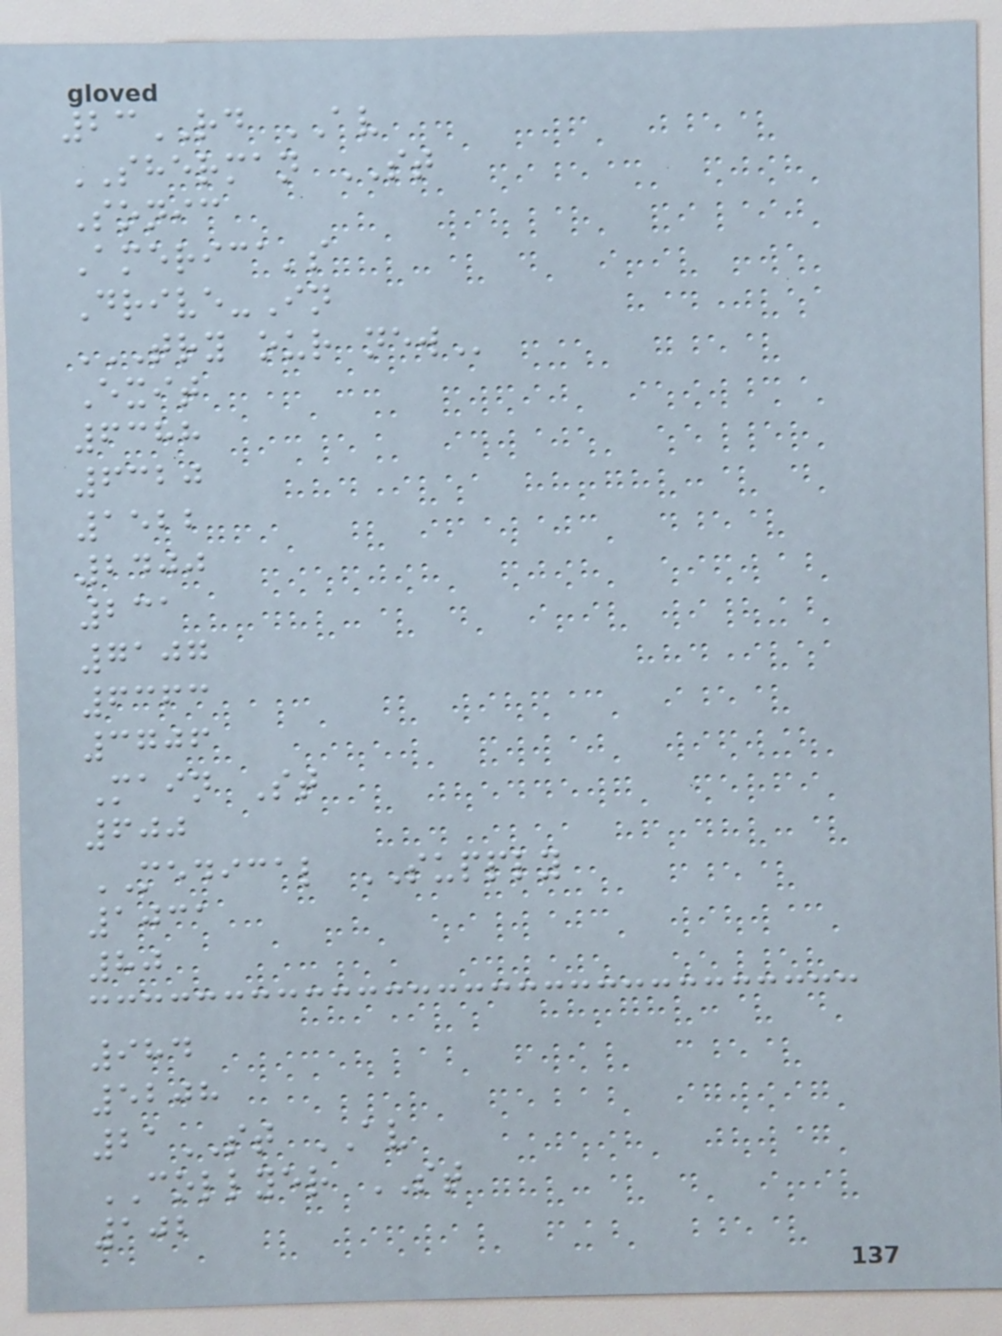23RD AV
SHERMAN ST
Sonic
America's
Drive-In
TRY OUR NEW
Exit
6388
6320
1522
2400
231
7107
6363
3706
Main St
600
MEDICAL SUPPLY
1031
80
984
5208
21ST AV
COLLYER ST
102
